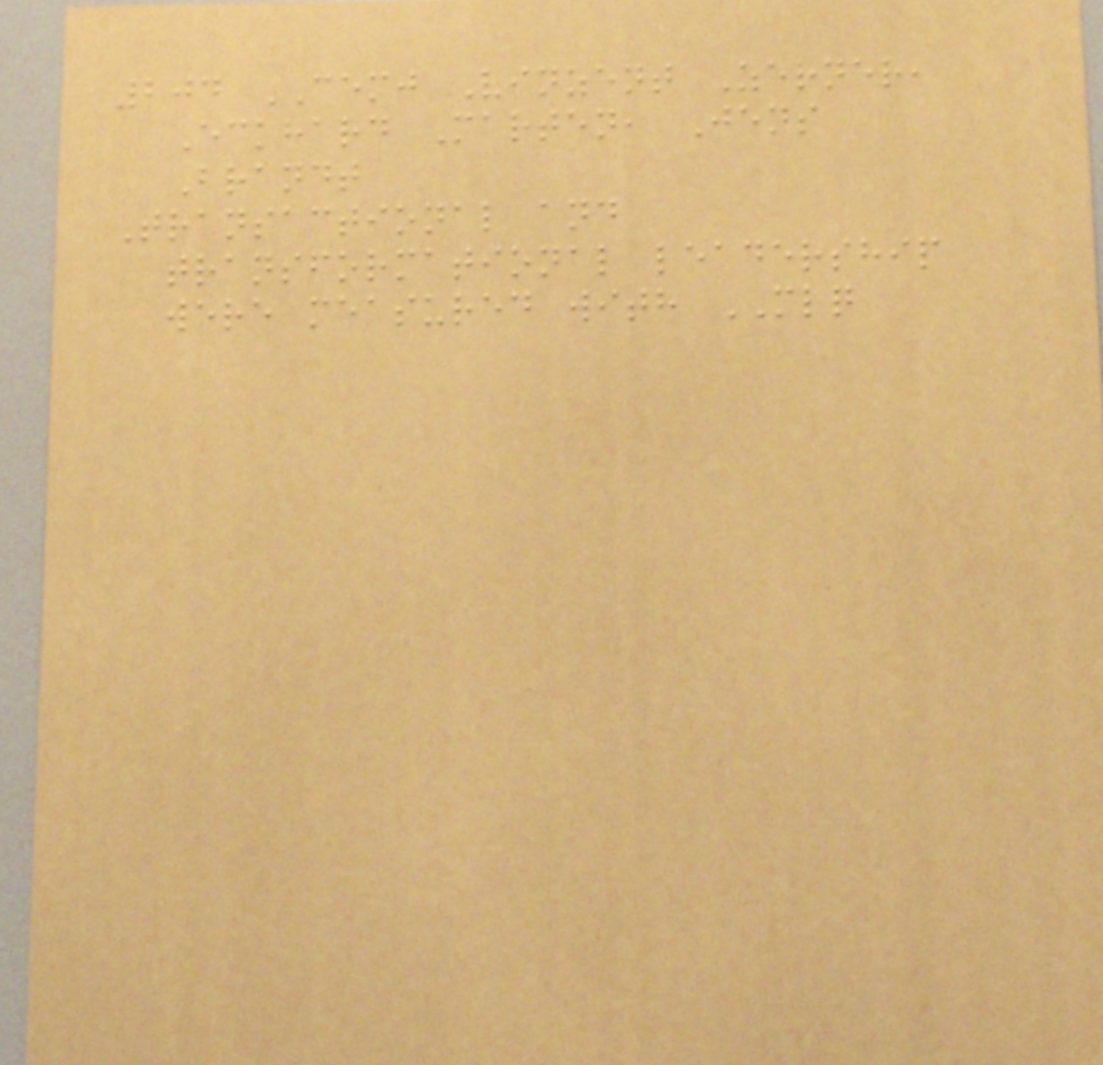204 CEMJ Vinzent Zerner,
Eckhard Marten, Jens
Brandt
Transactional and
transformational leadership
were measured with MLQ
